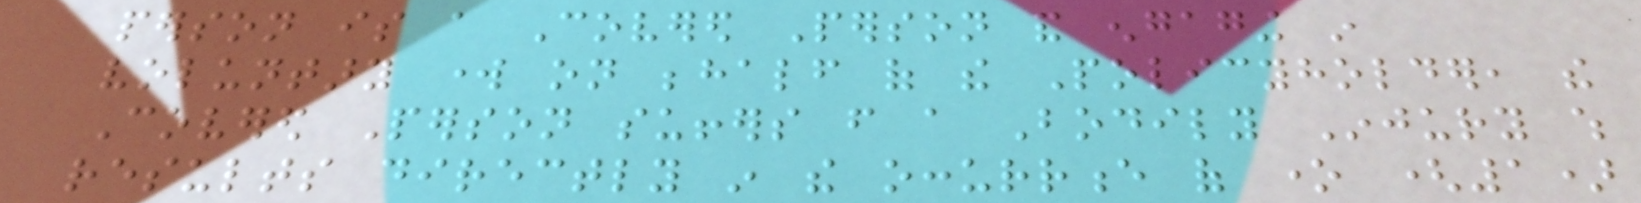person is a Covered Person and engaging in
voluntary work on behalf of the Policyholder, the
Covered Person suffers from a Bodily Injury which
results directly in the occurrence of one (1)
